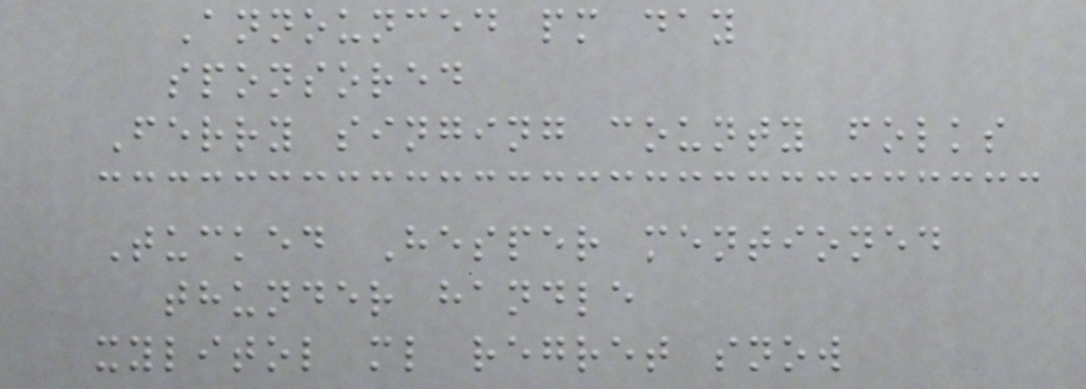Announced pm day
sponsored
Ferry singing county folks
Tucked Hesper mentioned
thunder handle
xylitol ml regret snow
